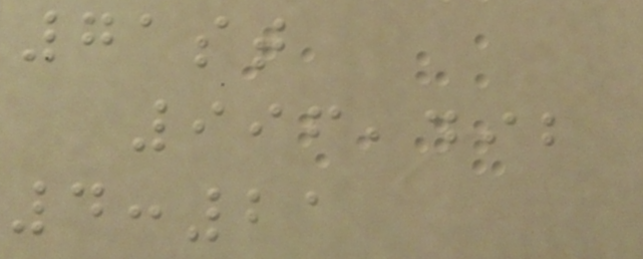71st
996,492
4:21
